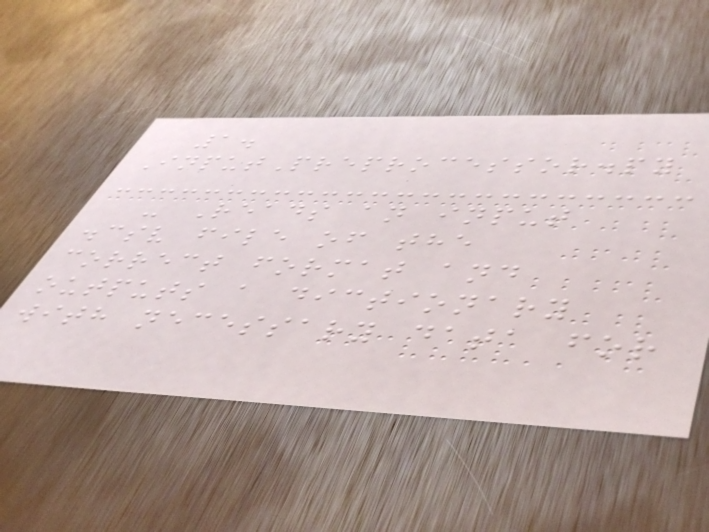1.
InputPreprocessor.py
- Reads an input
.csv file of the
correct format and
outputs a dictionary
with necessary data for
